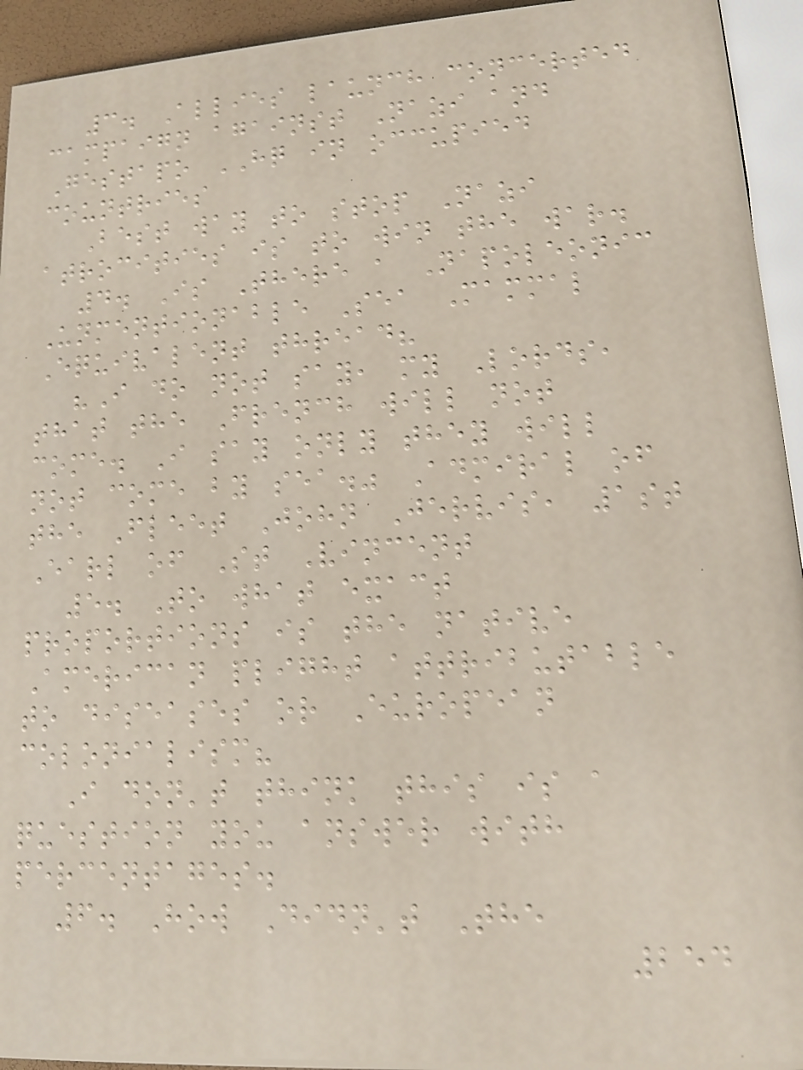3. Allies launch concerted
campaign against Nazi and
Gestapo HQ in occupied
countries
Best way to stop Nazi
atrocities is to win the war.
4. Is There a Napoleonic
Unmentionable Sea Mammal
Equivalent thread?
"I do not say, my Lords,
that the French will not
come. I say only they will
not come by sea." Admiral of
the Fleet John Jervis, 1st
Earl of St Vincent
5. To what exact
proportions is the native
American plight attributable
to diseases or European
colonialism?
I don't think this is a
question you answer with
percentages.
6. How Didn't The
254
